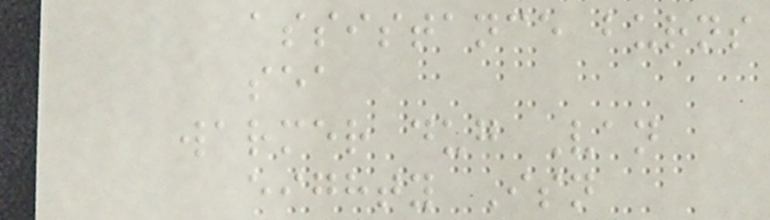assistance burns
sea
warmer dug Van
eighty Isn
